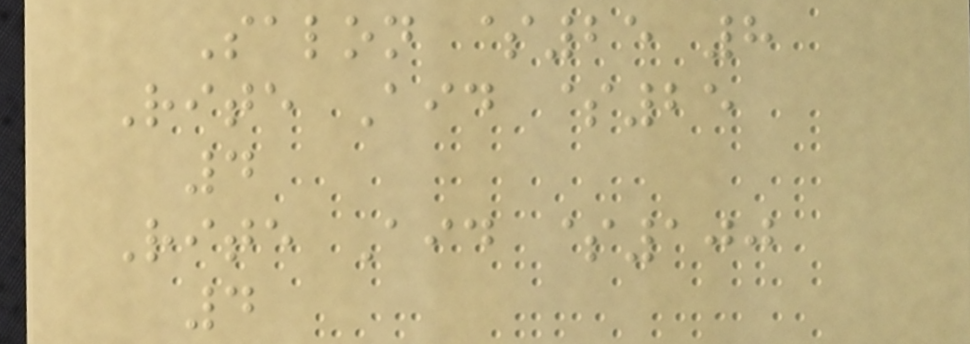Salon $25 8
Rite Aid $25
4
Rite Aid $100
4
